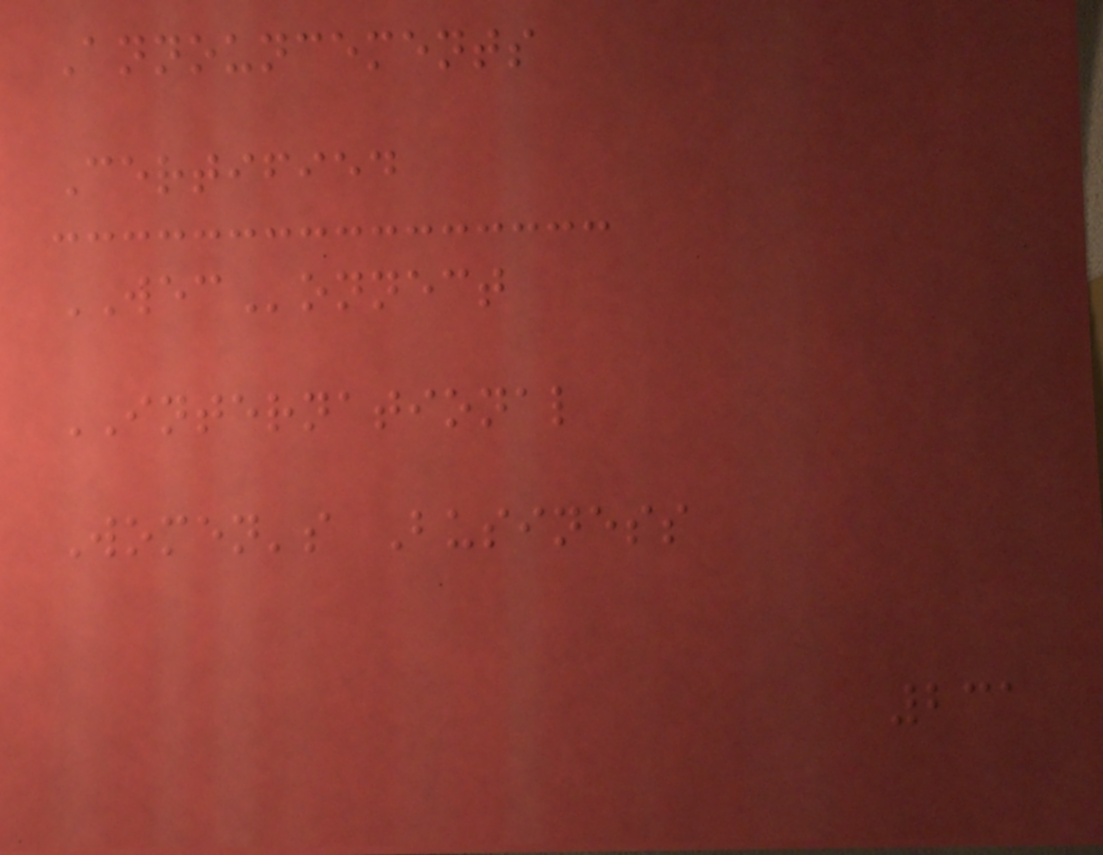Announcements
Certified
WEConnect
INTERNATIONAL
Women's Business
231
